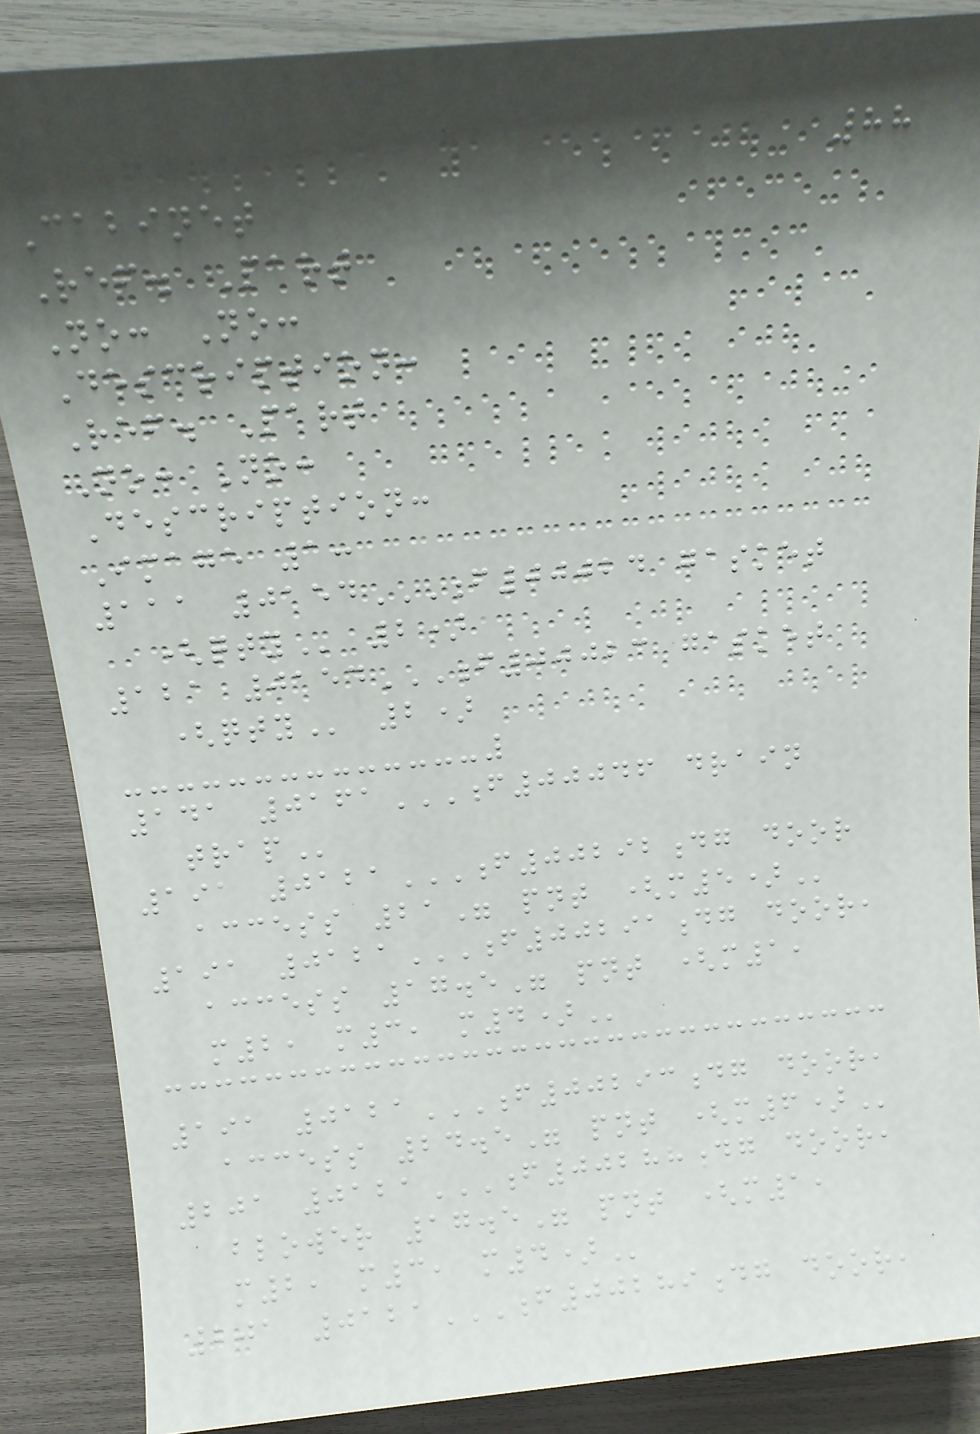88
Cabinet
Ref. Part
No: No:
Description:
Ref. Part
No: No:
Description:
Image 1:
111 0154F00024 GASKET
(QTY 2)
121 0154F00023 GASKET
(QTY 2)
141 0161F00046 DRAIN
TRAP
191 0121F00292DG DOOR
ACCESS 21" PNT (M5)
191 0121F00291DG DOOR,
ACCESS 17.5" PNT (M1,
M2, M3, M4)
191 0121F00293DG DOOR,
ACCESS 24.5" PNT (M6)
201 0121F00288DG DOOR,
BLOWER 17.5" PNT (M1,
M2, M3, M4)
201 0121F00289DG DOOR,
